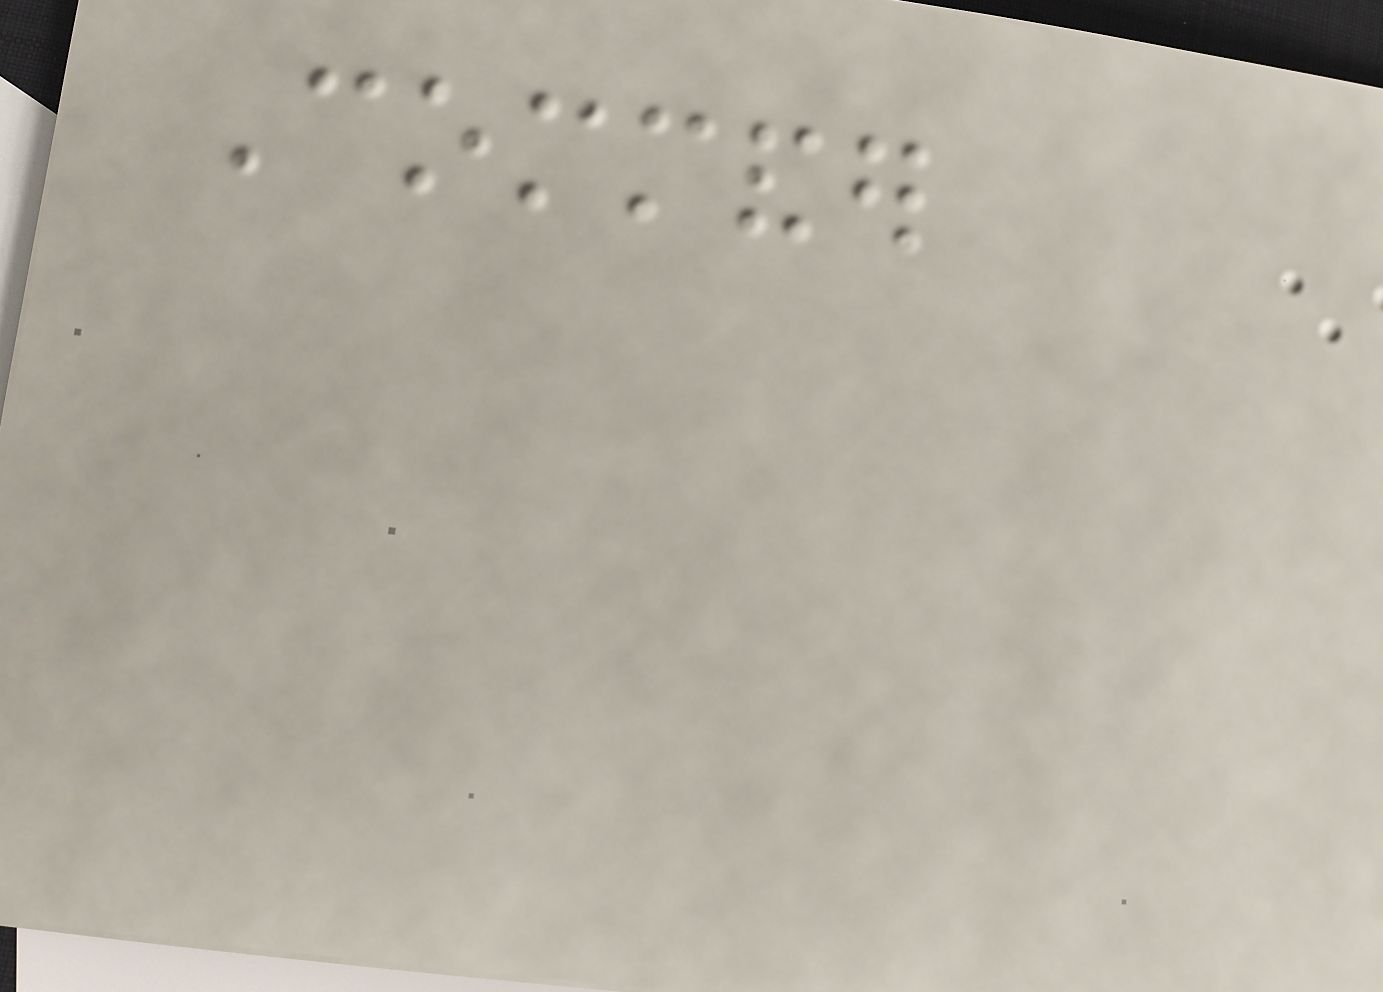Commander
